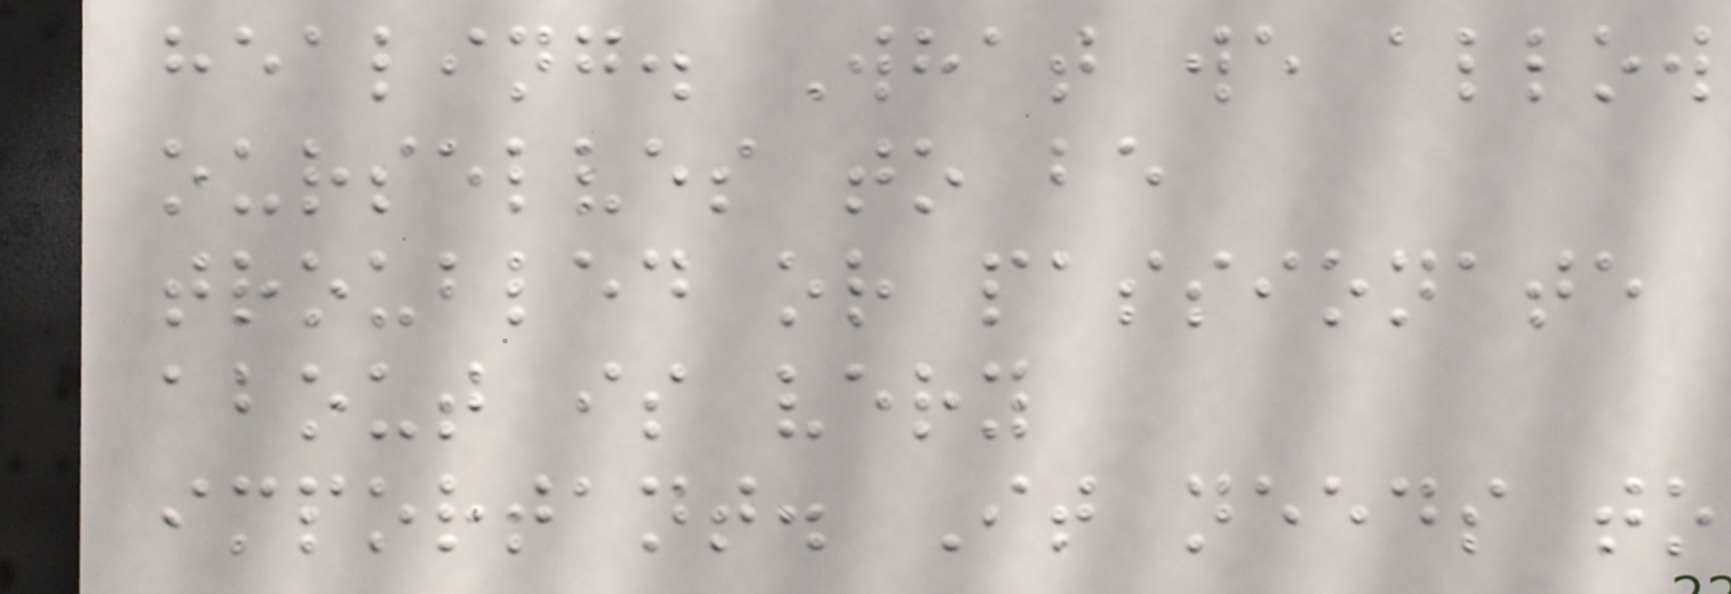healing. What we allow
ourselves to be
troubled or passionate
about is very
important. It needs to
